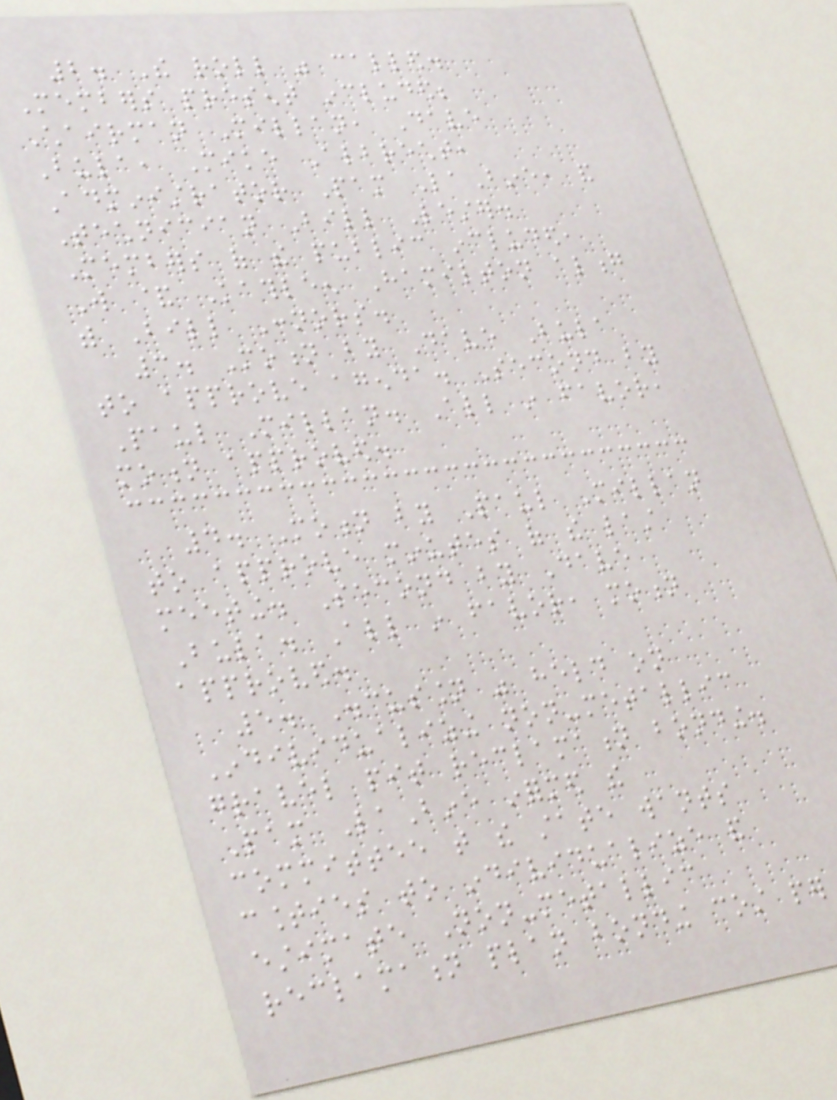2. The roll was called.
Members present included;
Chairman Millan, Dave
Bula, Mike Albrecht,
Administrator Pam LaBine, and
Technician Bill Lester.
Members of the public included,
Will & Kathleen Hamilton along
with Bill Connors.
3. Motion by Dave Bula
to approve agenda. Second by
Paul Millan. All in favor,
motion approved.
4. Motion by Paul Millan
to approve minutes of the last
meeting. Second by Dave
Bula. All in favor, motion
approved.
5. Discussion was held on
Individualizing non-metallic
gravel pit reclamation bonding.
Pam LaBine informed the
committee that the state wants
counties to individualize and
estimate Non-metallic
reclamation plan bonding cost per
